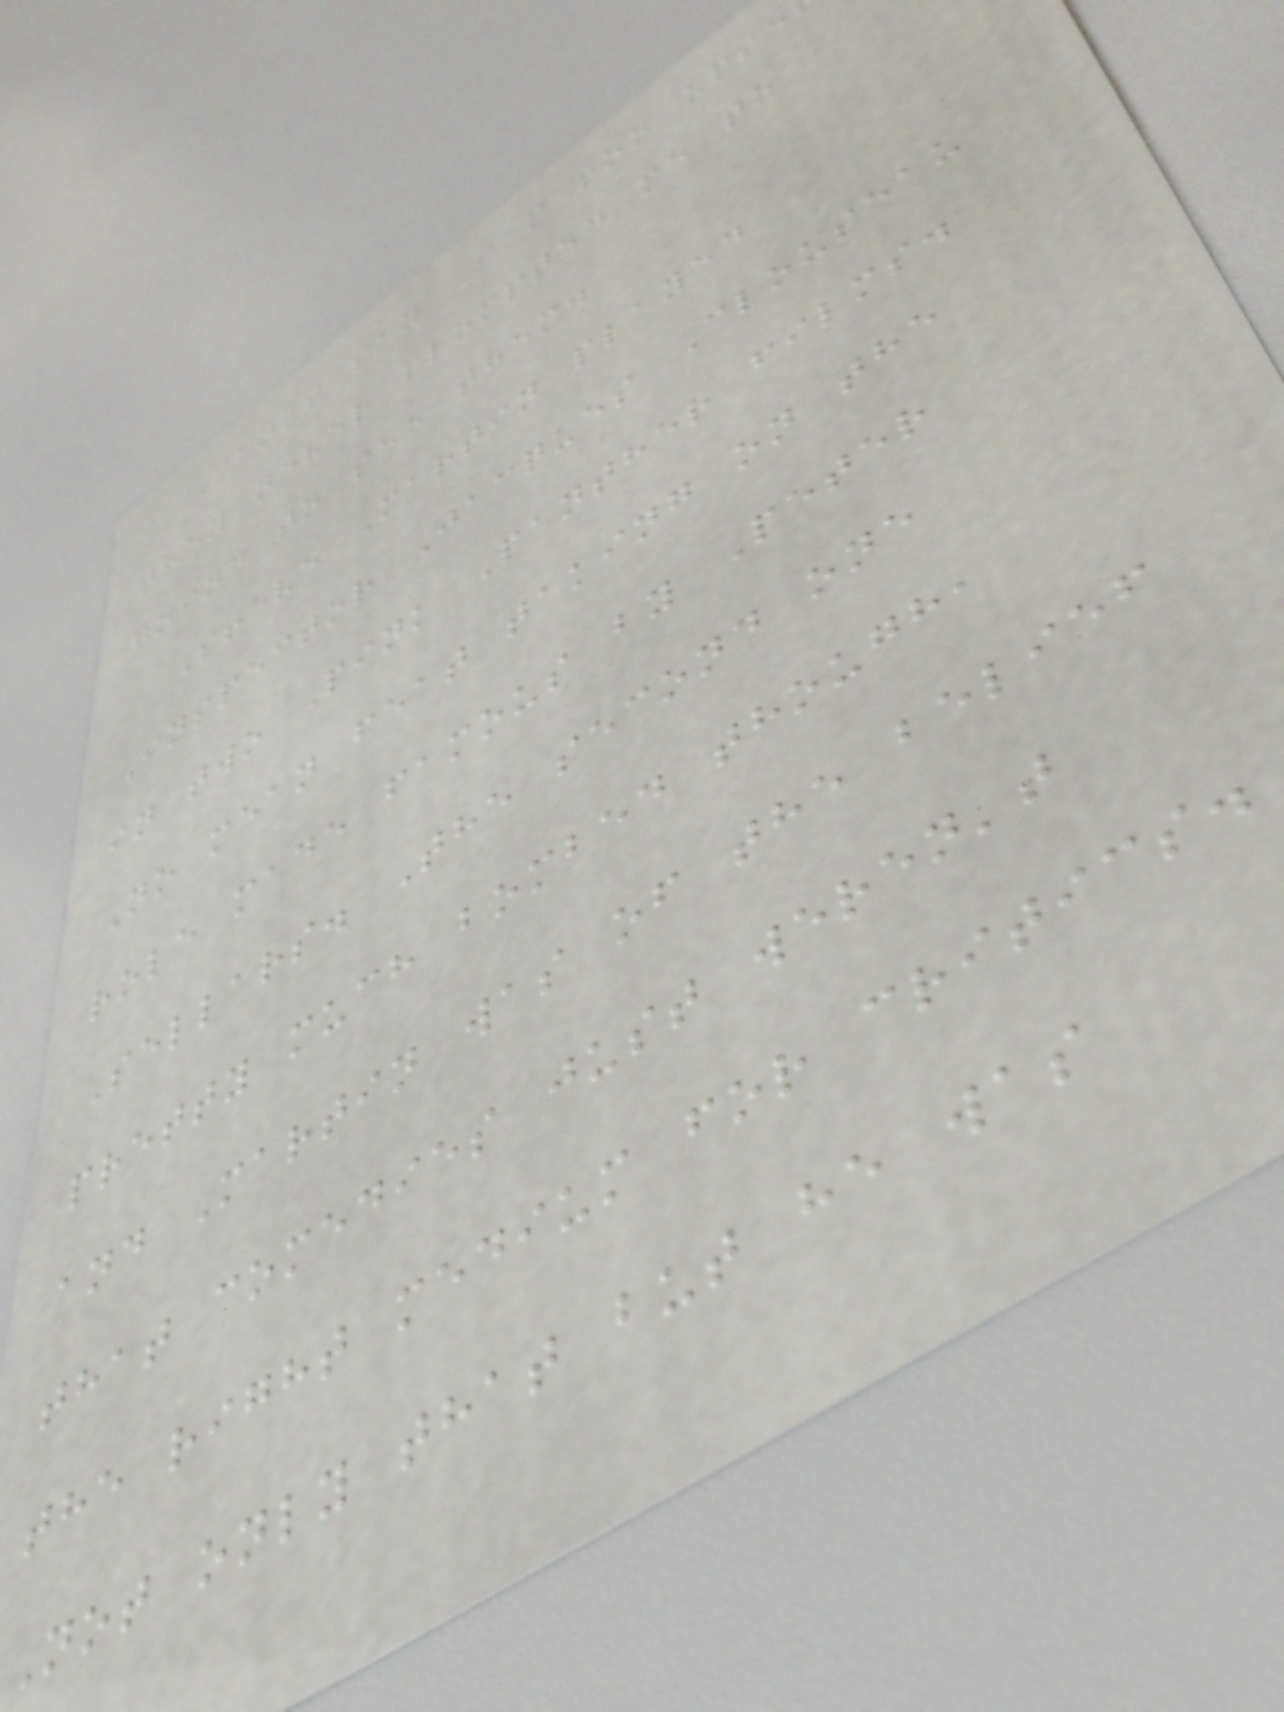Can't say I'm too upse
they never prompted me to
going to see them.
Steve Martin played
Inspector Jacques Clouseau
in two Pink Panther films.
No mean feat taking on the
role made famous by Peter
Sellars. The second one
pretty much bombed though,
and Martin was of the belief
that comedies just weren't
the right medium for critics.
Not only that but he was
